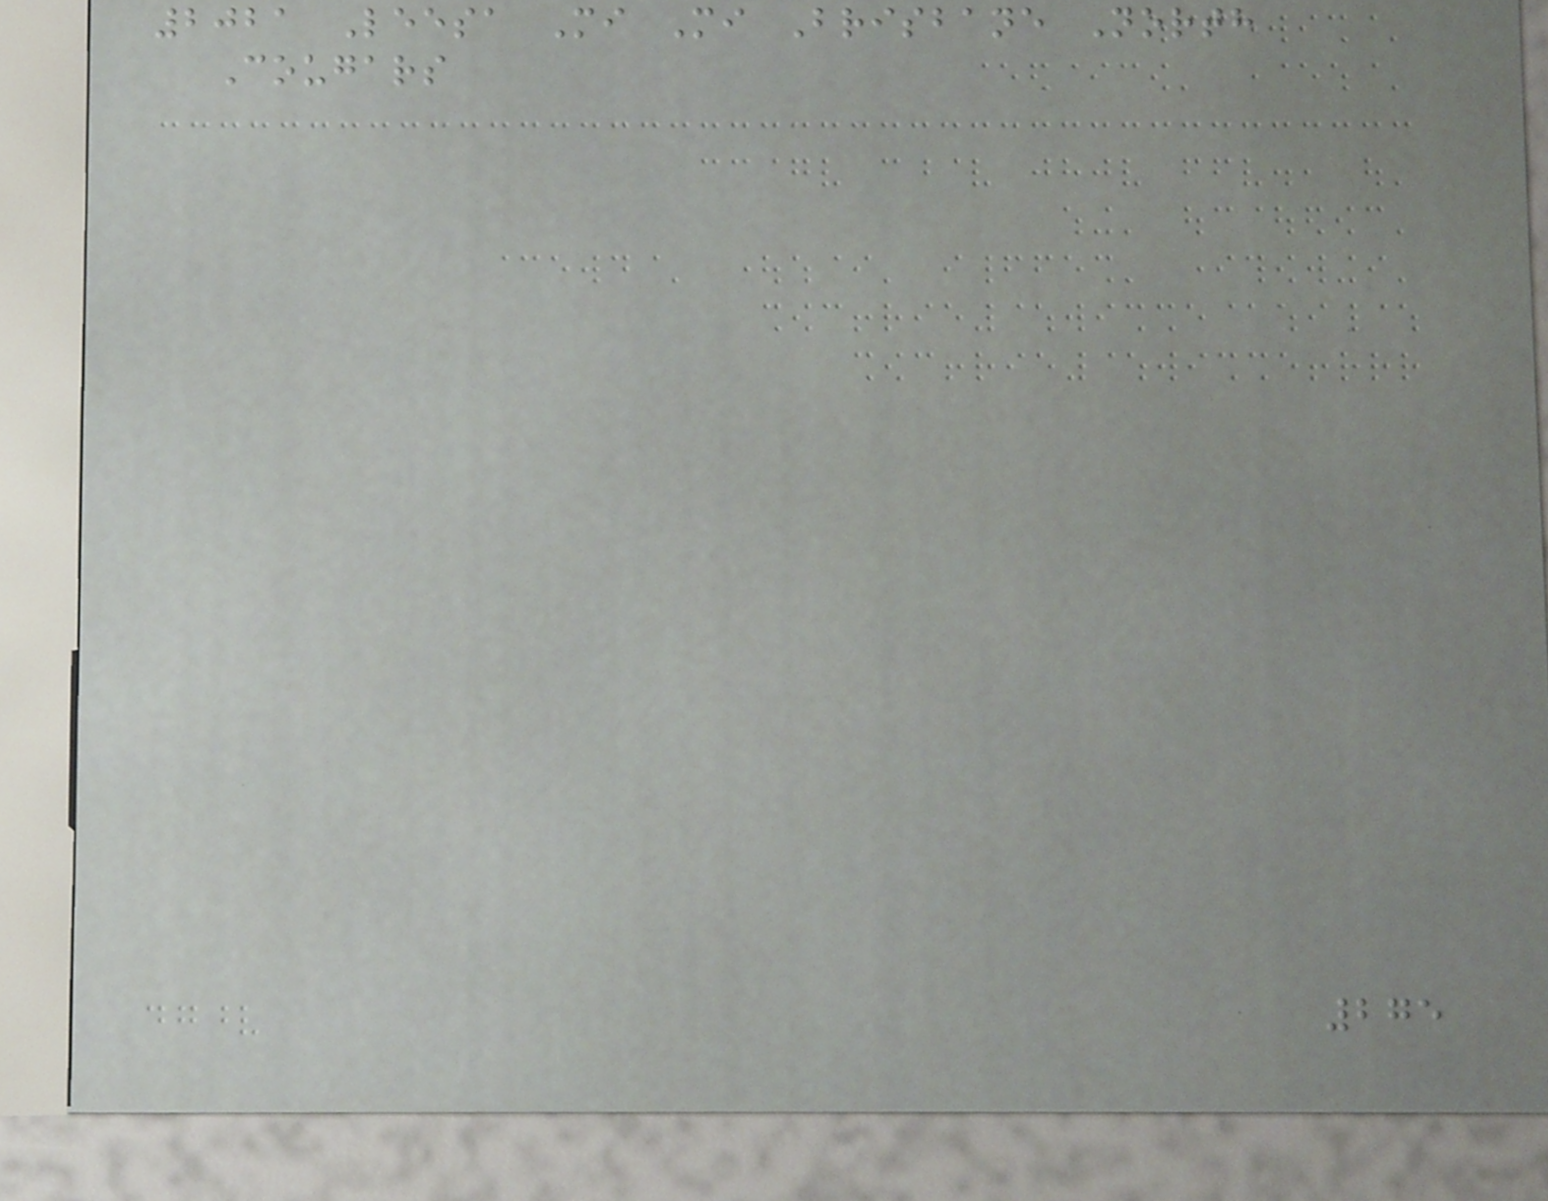2021 Leesa Mi Mi Brisbane North
Cougars
275
